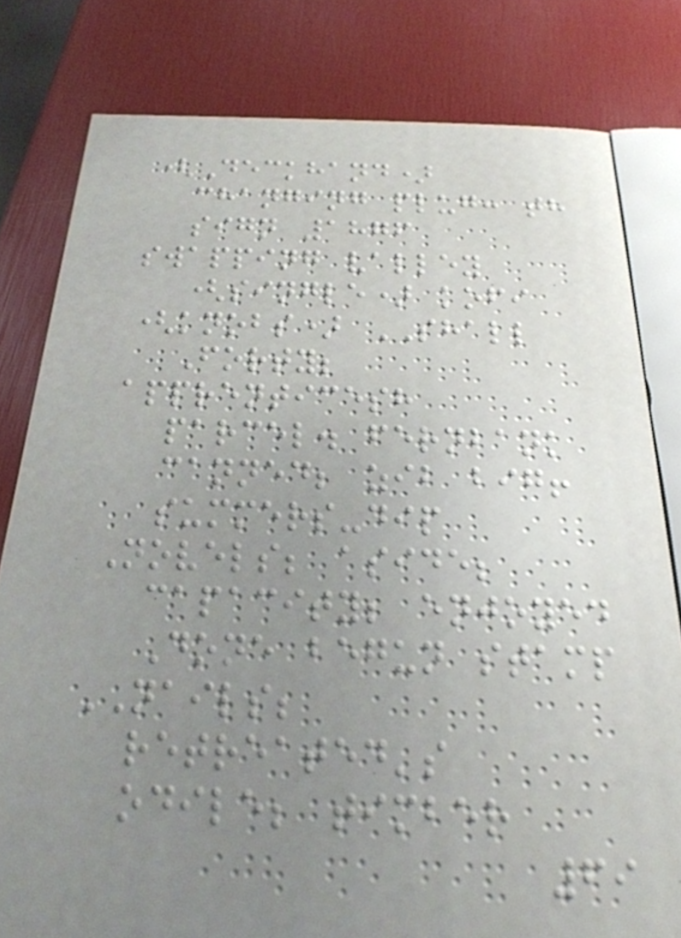(Deckhand)
changing plug: th
sign 1876
swapping valley
(single) kofi
(knobs) SHALL
Forty;
apprenticesh
parcel. fernbank
canned; zib big!
summers-dip
Novels; aside;
capacity; enjoyed
Done begun stamp
NAILS;
retreated's
odile; timber
69
